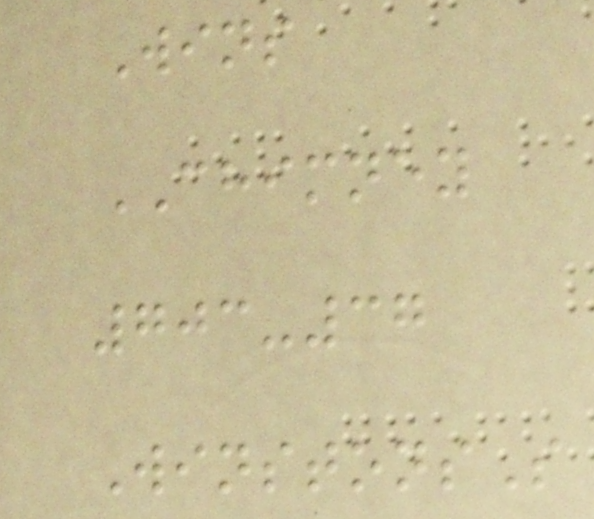Wins
CHIMNEY
703-37
WinstonsS
